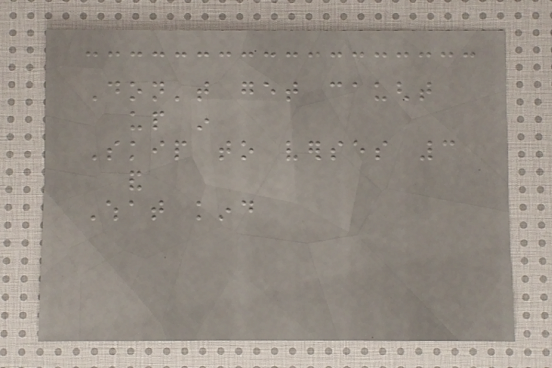Don't get caught
up in
Skip to verses 3
and
What kind
